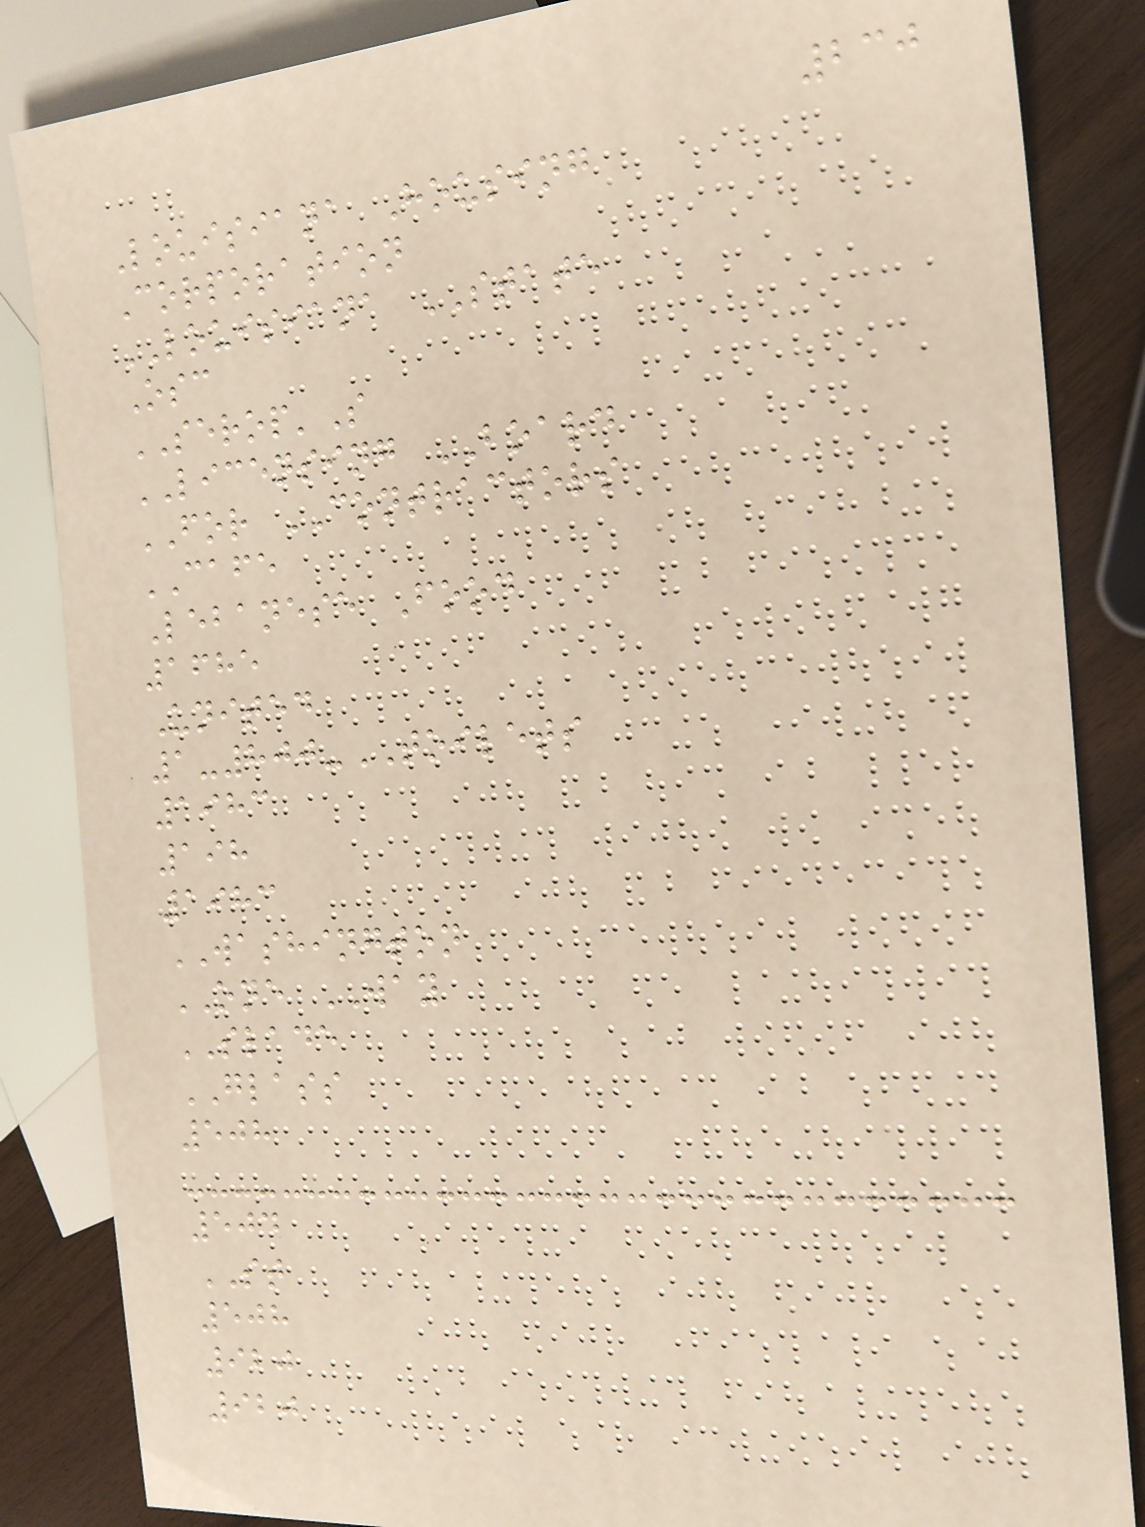230
Louisiana Housing
Corporation
LOUISIANA STATE
Osc
SEROP'S
LICENSING BOARD
FOR CONTRACTORS
CAFE
Lebanese Food
1685
United
1-800-TOILETS
1983
198
1983
WASHINGTON
ONE WAY
SLADE
GLASS
508
504
ST
508
920
920
